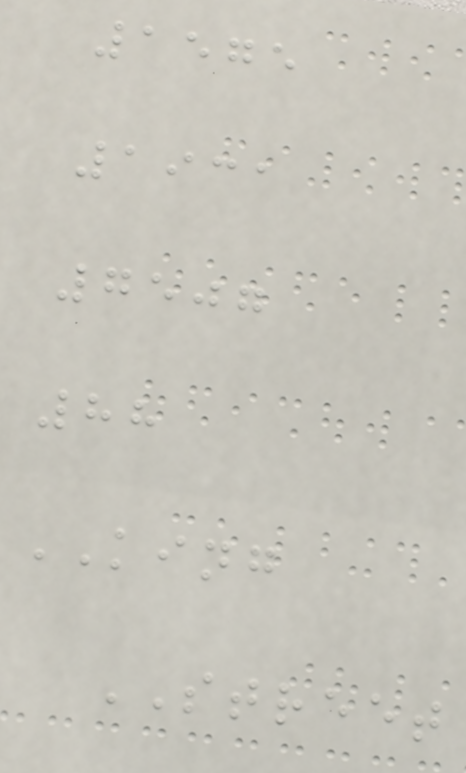1575
1931
7507
88
KING
STREET
